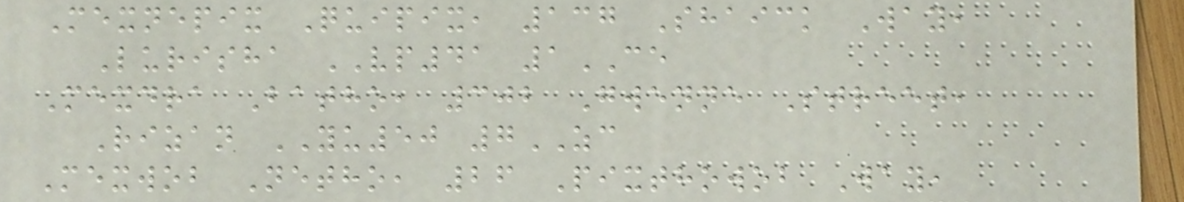Mexnepix Quipix, 137 Shaick Way,
Lurisha VP41 1CE
Mexdra Batho, 302 Gwenne Street,
Rizan YU50 7ZC
Mexwob Netho, 26 Pixthowob Way,
